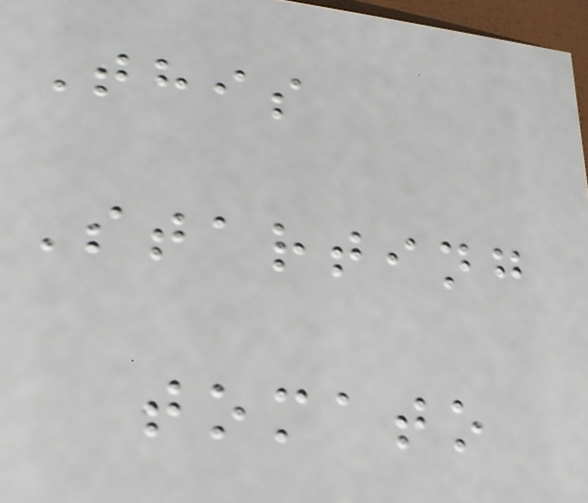This
Starting
tomato
